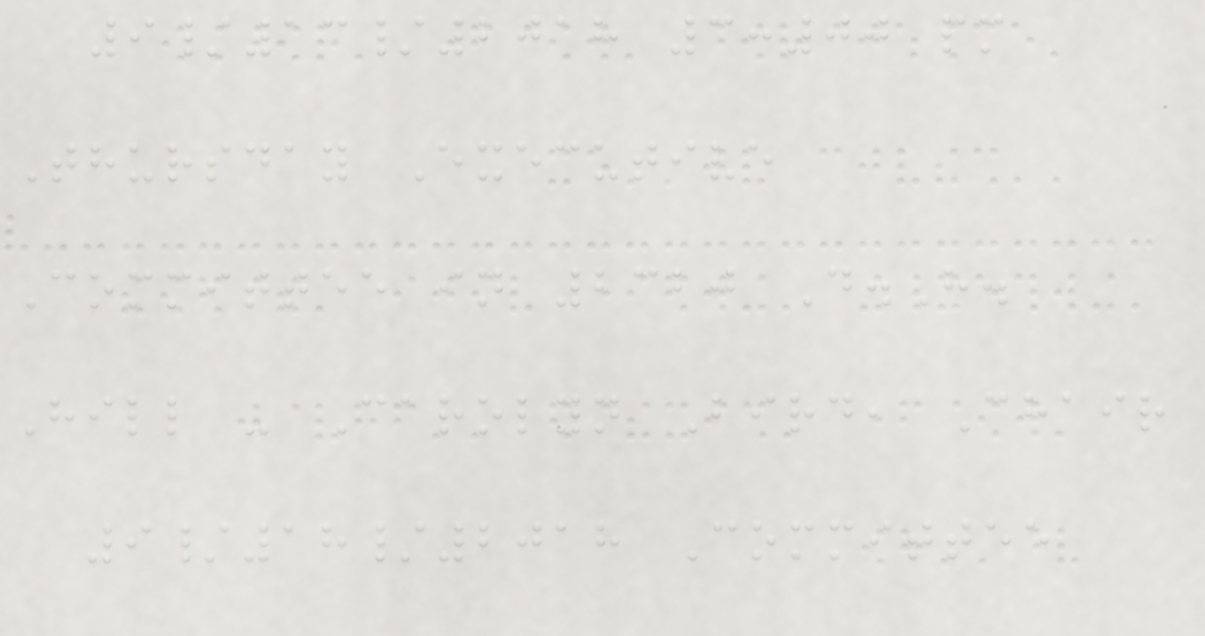9/13/2018 3:00 pm
Thursday Executive
Committee in 2320 D.H.
Hill - Carolyn Bird, Chair
9/18/2018 Committee
